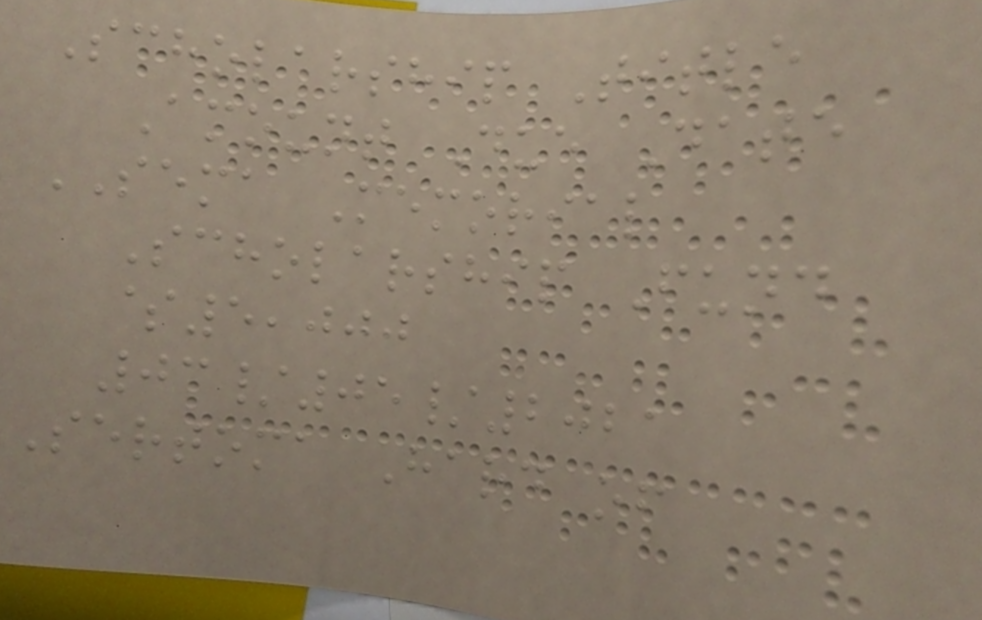Scholarship Title
Amount Due Date
SEMA Memorial
Scholarship Fund
$5,000
03/05/2021
Sertoma Hard of
